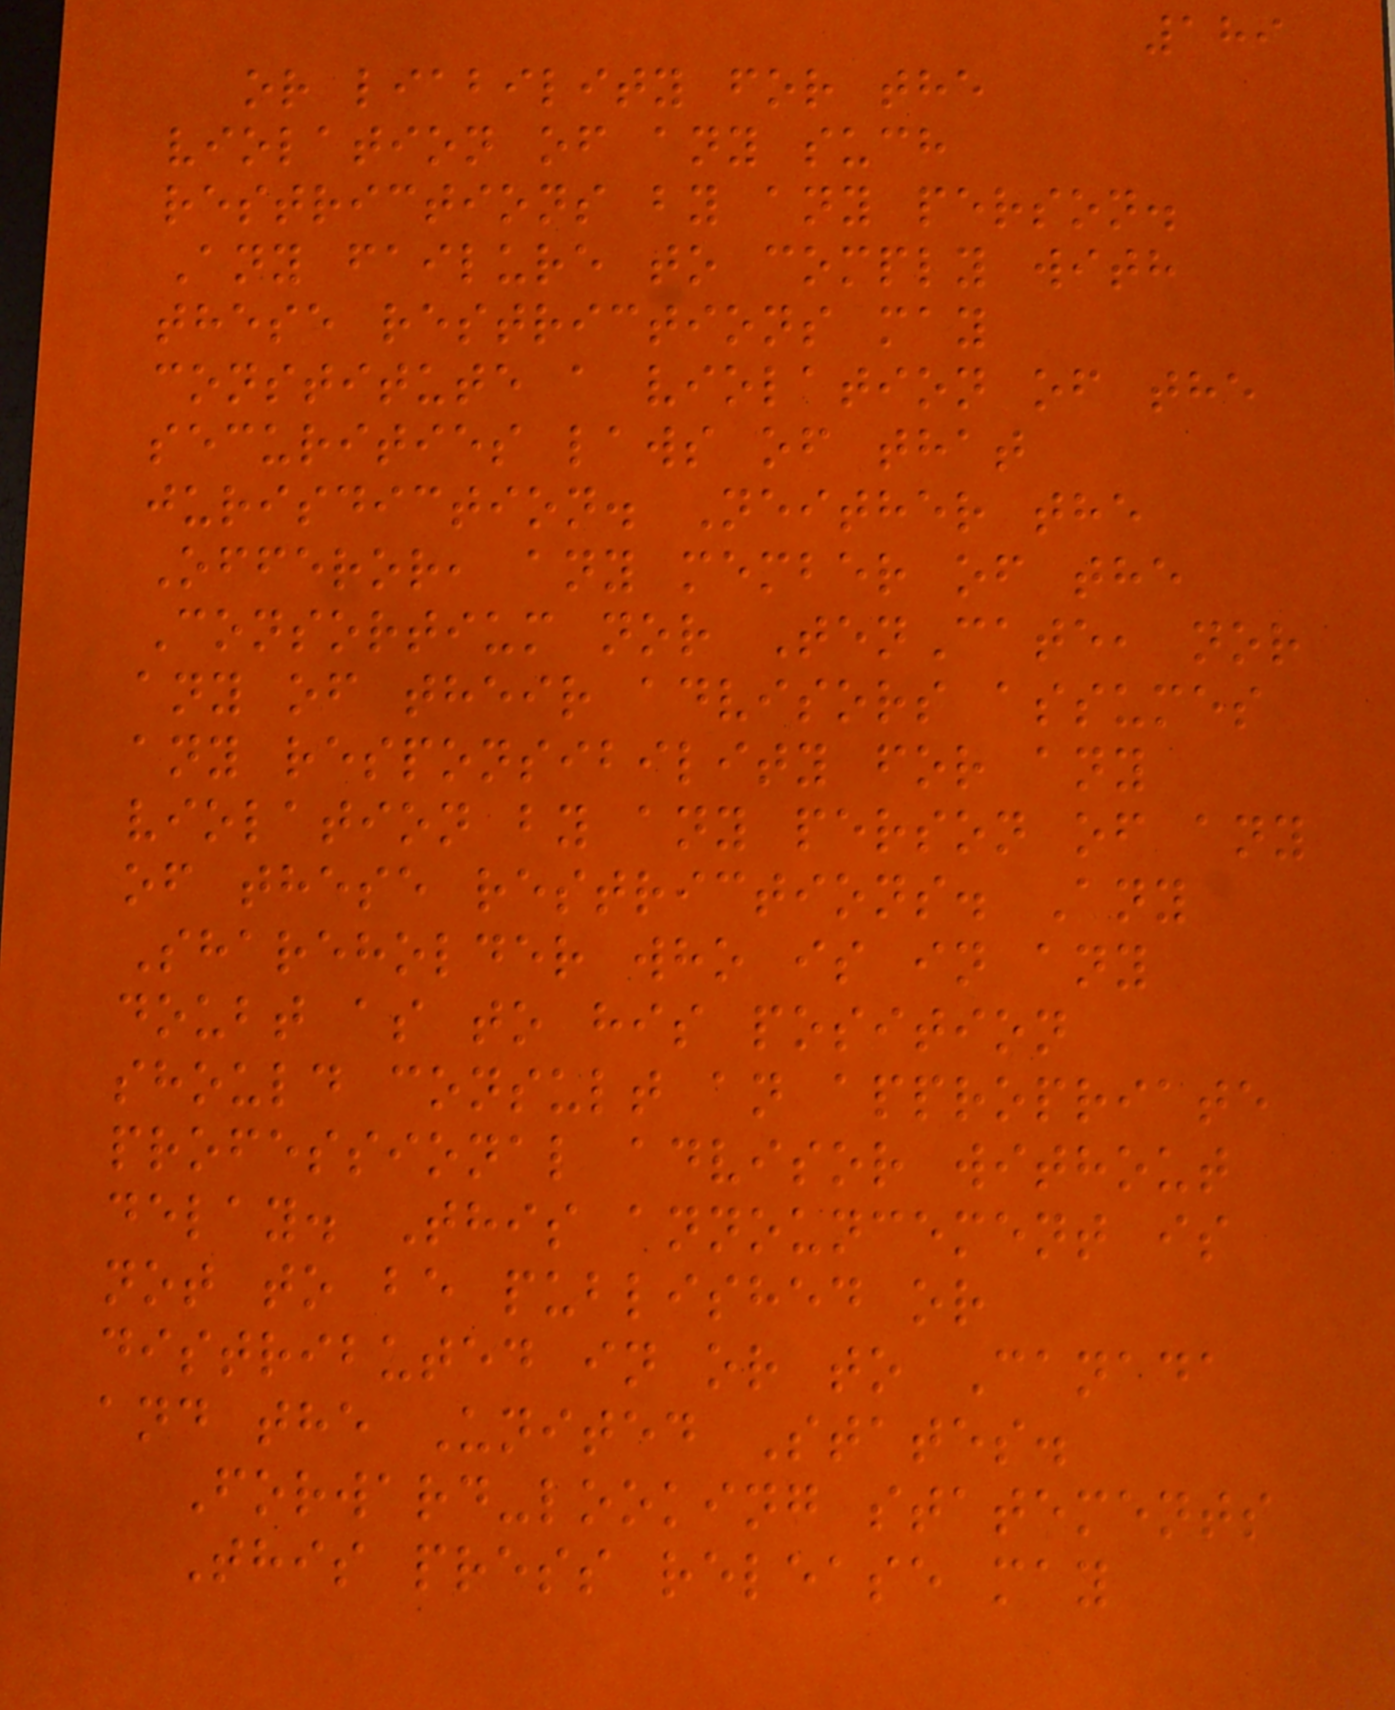189
or liability for the
violation of any such
restrictions by any person.
Any failure to comply with
these restrictions may
constitute a violation of the
securities laws of that
jurisdiction. Neither the
Offeror, any member of the
Consortium nor TenCate, nor
any of their advisors assumes
any responsibility for any
violation by any person of any
of these restrictions. Any
Shareholder who is in any
doubt as to his position
should consult an appropriate
professional advisor without
delay. This announcement is
not to be published or
distributed in or to Canada
and the United States.
Forward-looking statements
This press release may
